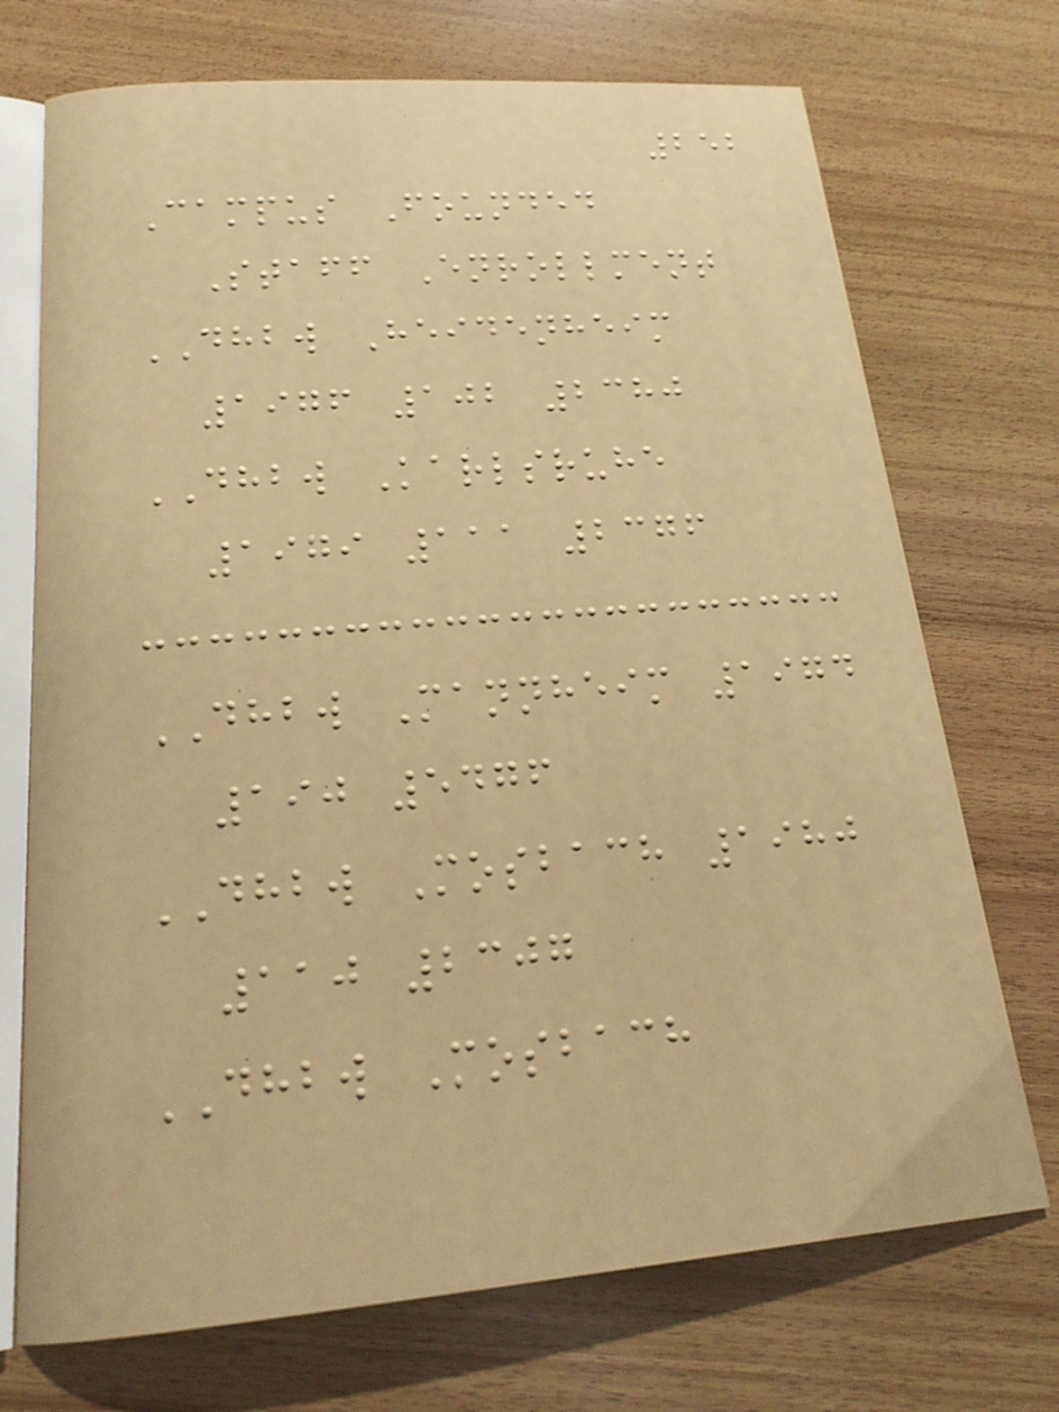252
Campus Founded
Staff Enrollment
DHBW Heidenheim
1976 102 2380
DHBW Karlsruhe
1979 111 2376
DHBW Mannheim 1974
190 5476
DHBW Mosbach 1980
110 2307
DHBW Mosbach
